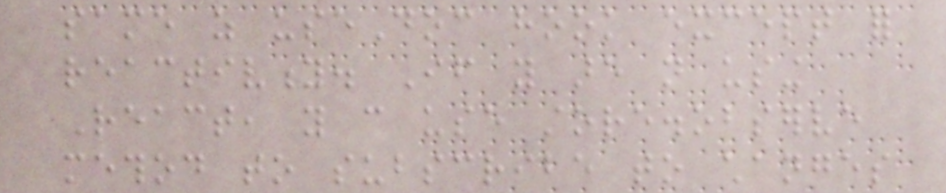same as useDoc hook except for
reactivity. If you are not using
React, you can use store.observe
method to subscribe to changes
